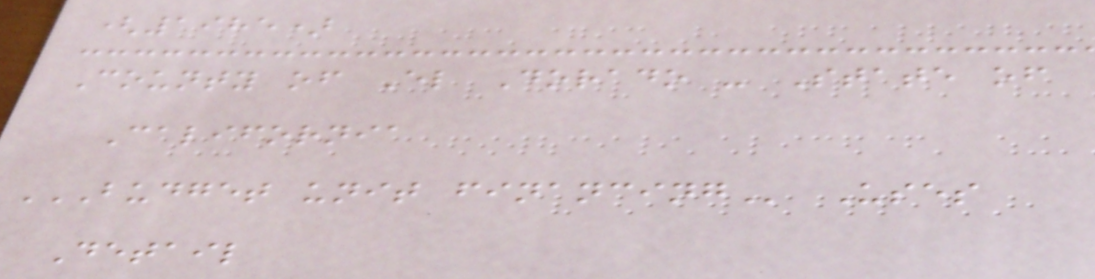(1985)
County of El Dorado - State of
California
BUDGET UNIT FINANCING Uses
Detail
